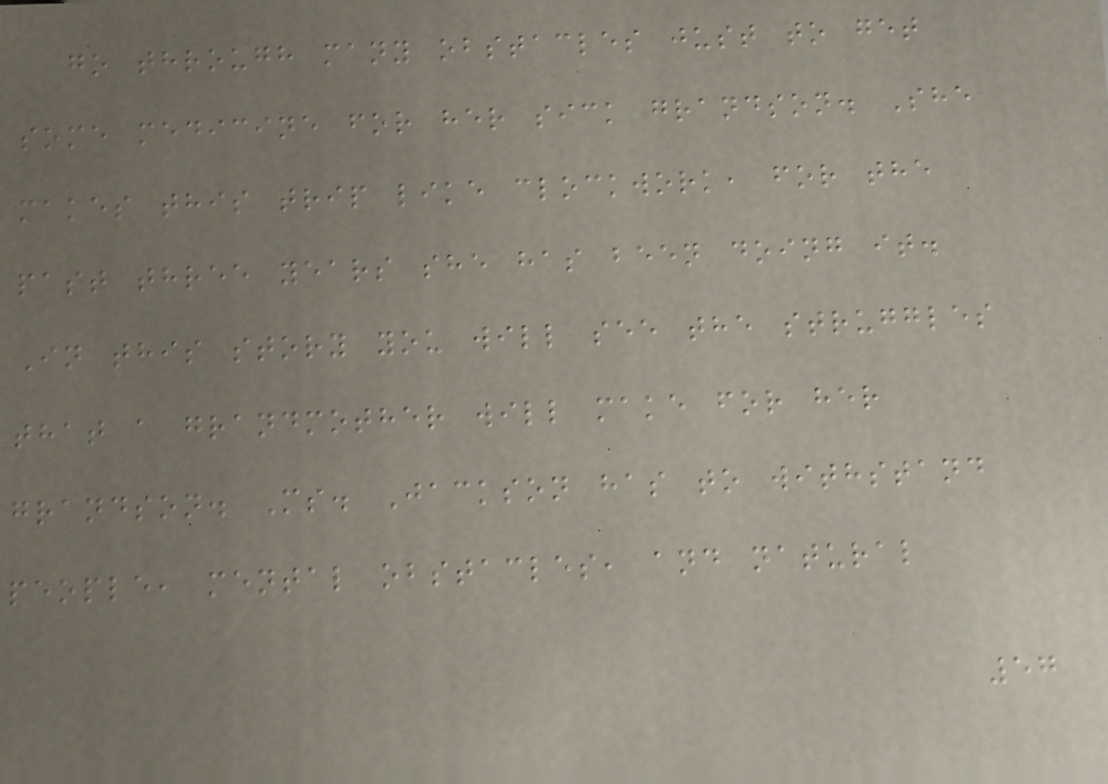go through many obstacles just to get
some medicine for her sick grandson. She
makes this trip like clockwork, for the
past three years she has been doing it.
In this story you will see the struggles
that a grandmother will make for her
grandson. Ms. Jackson has to withstand
people, mental obstacles, and natural
57
